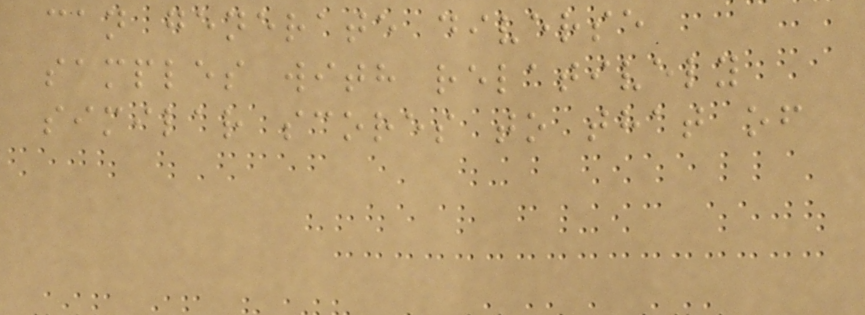can generate diverse
samples with relatively
similar scores to that of
